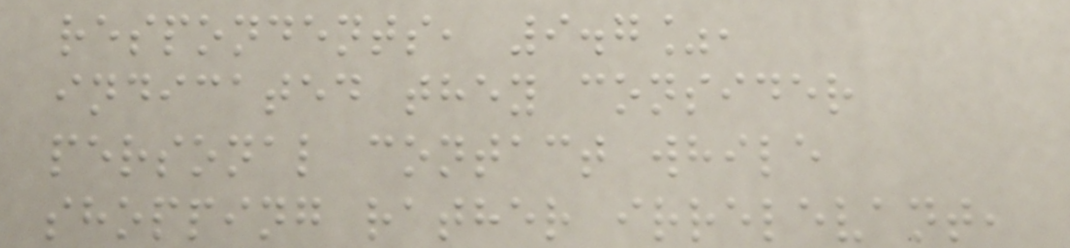respondents, 9.7%,
indicated they consider
personal contact while
shopping rather irrelevant,
